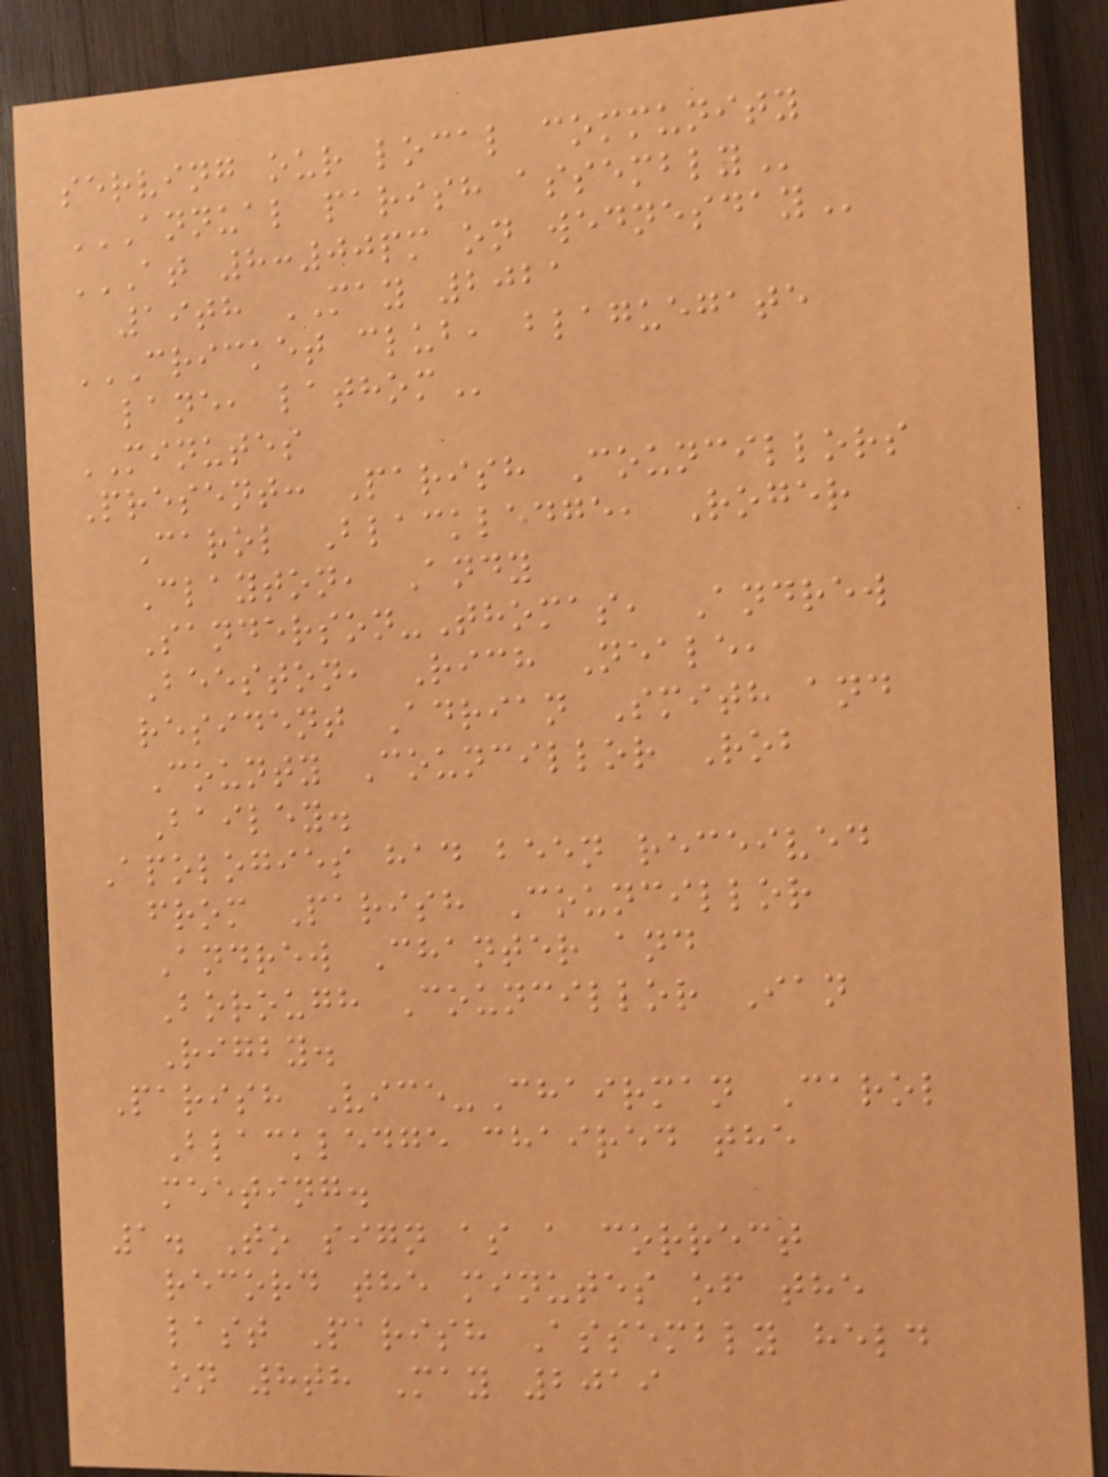serving our local community
ANNUAL PARISH ASSEMBLY
AT 8:00PM ON WEDNESDAY
19th MAY 2021
CRICKET CLUB, BLAGUEGATE
LANE, LATHOM
MINUTES
Present: Parish Councillors
Carol Blackledge, Roger
Clayton, Andy
Sanderson-Thomas, Andrew
Beeston, Rich Neale,
resident Adrian Smith and
County Councillor Rob
Bailey.
Apologies had been received
from Parish Councillor
Andrew Chanter and
Borough Councillor Ian
Rigby.
Parish Vice-Chairman Carol
Blackledge chaired the
meeting.
1. To sign as a correct
record the minutes of the
last Parish Assembly held
on 8th May 2019
